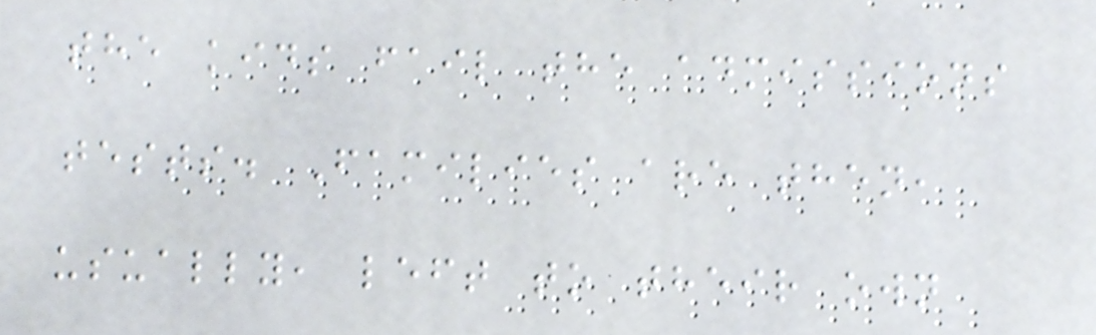the kids fail the admissions
tests. Families are then,
usually, left to their own
